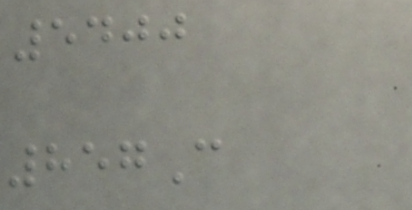5400
857C
